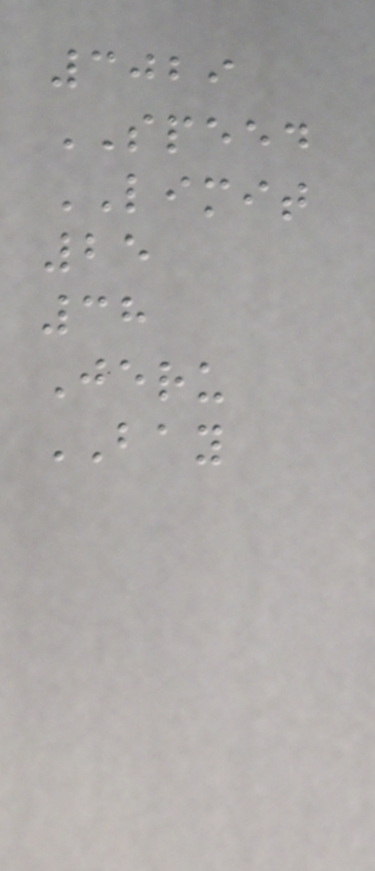3029
SPEED
LIMIT
25
38
Jeru
BAY
